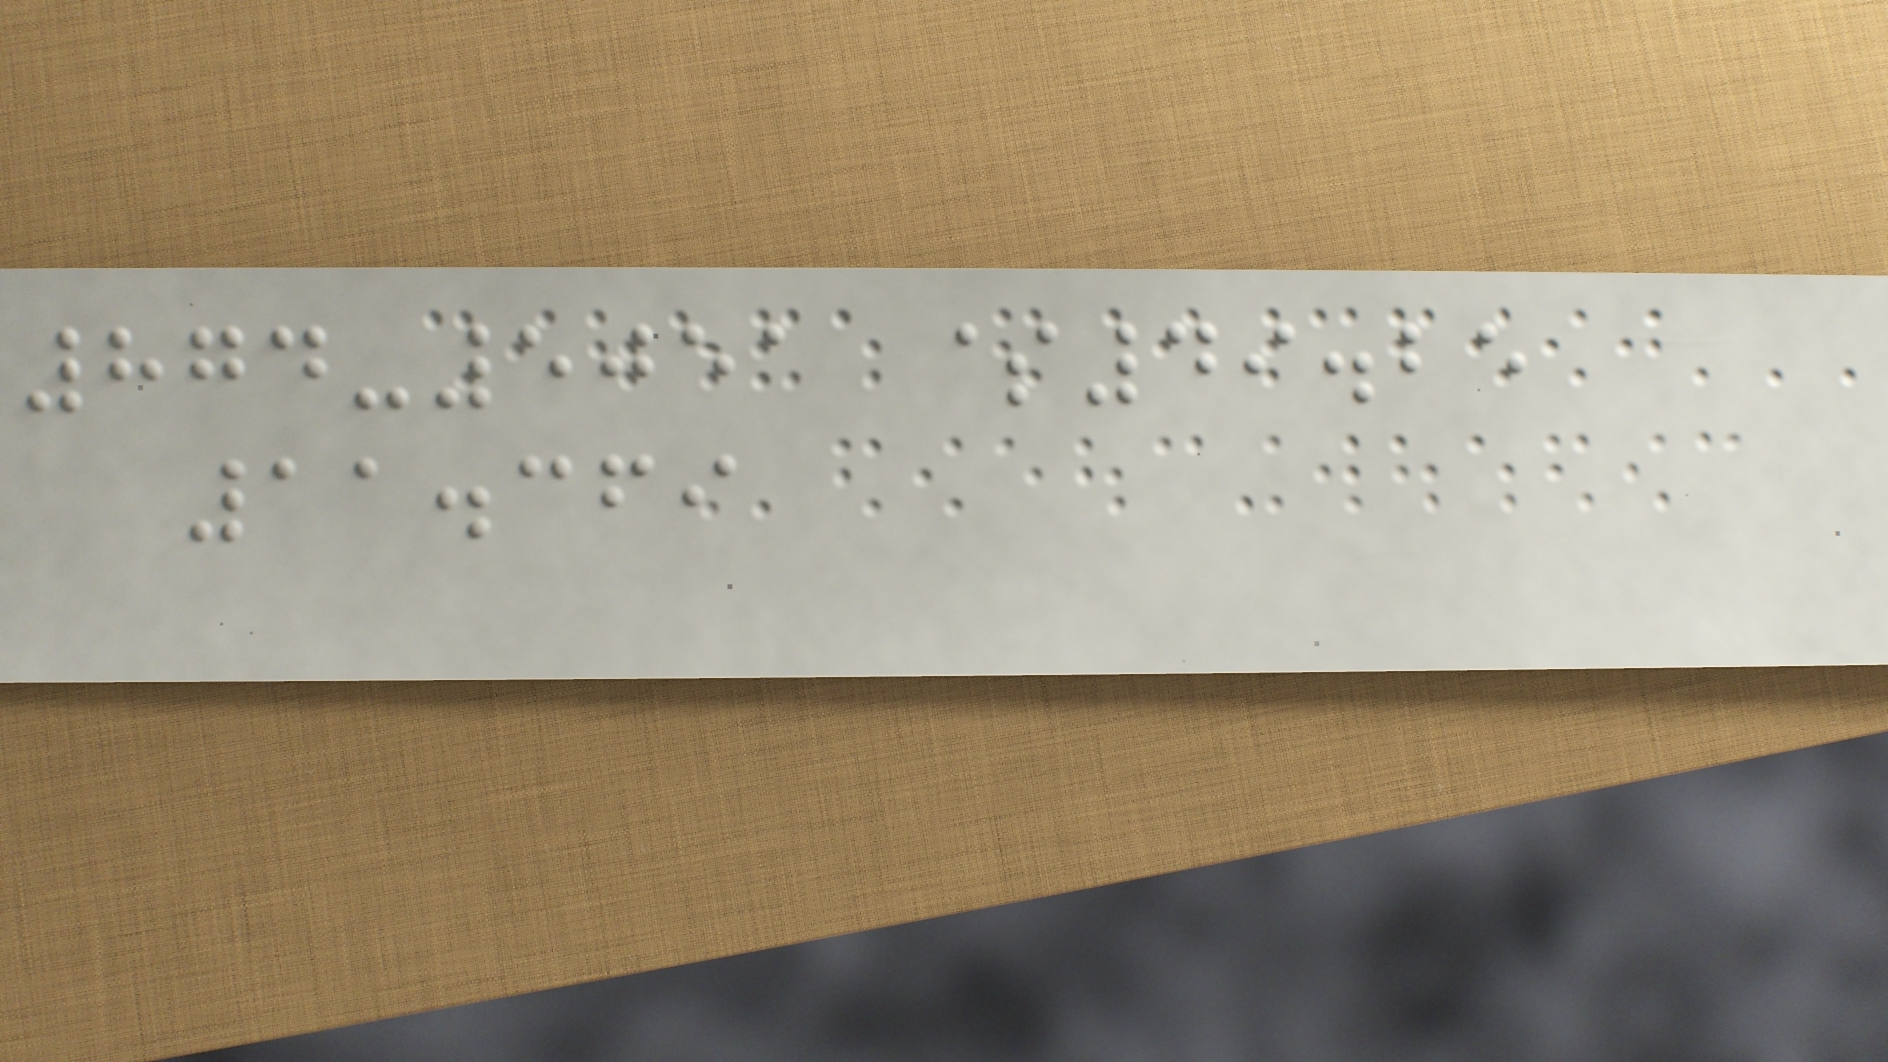874-5051 $49.25
11.369
